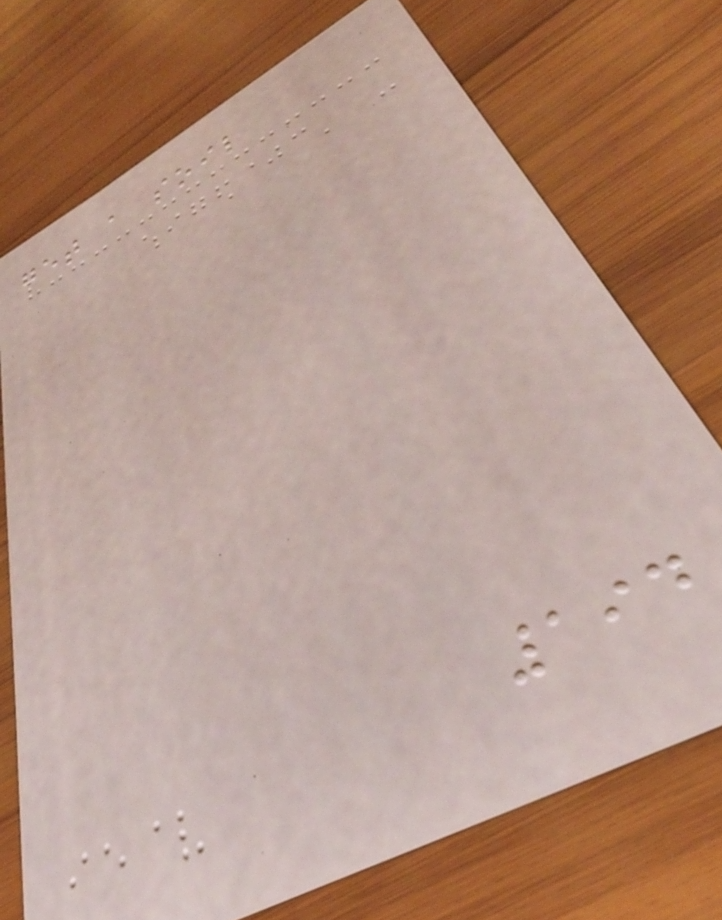get a soil
194
